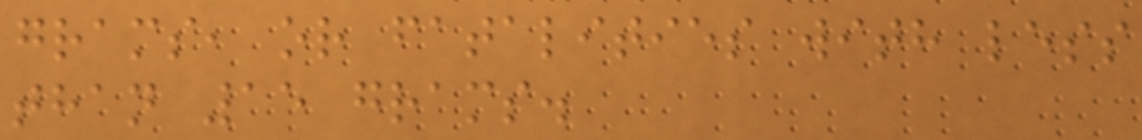grams, or fatalities with less
than 15 grams.
